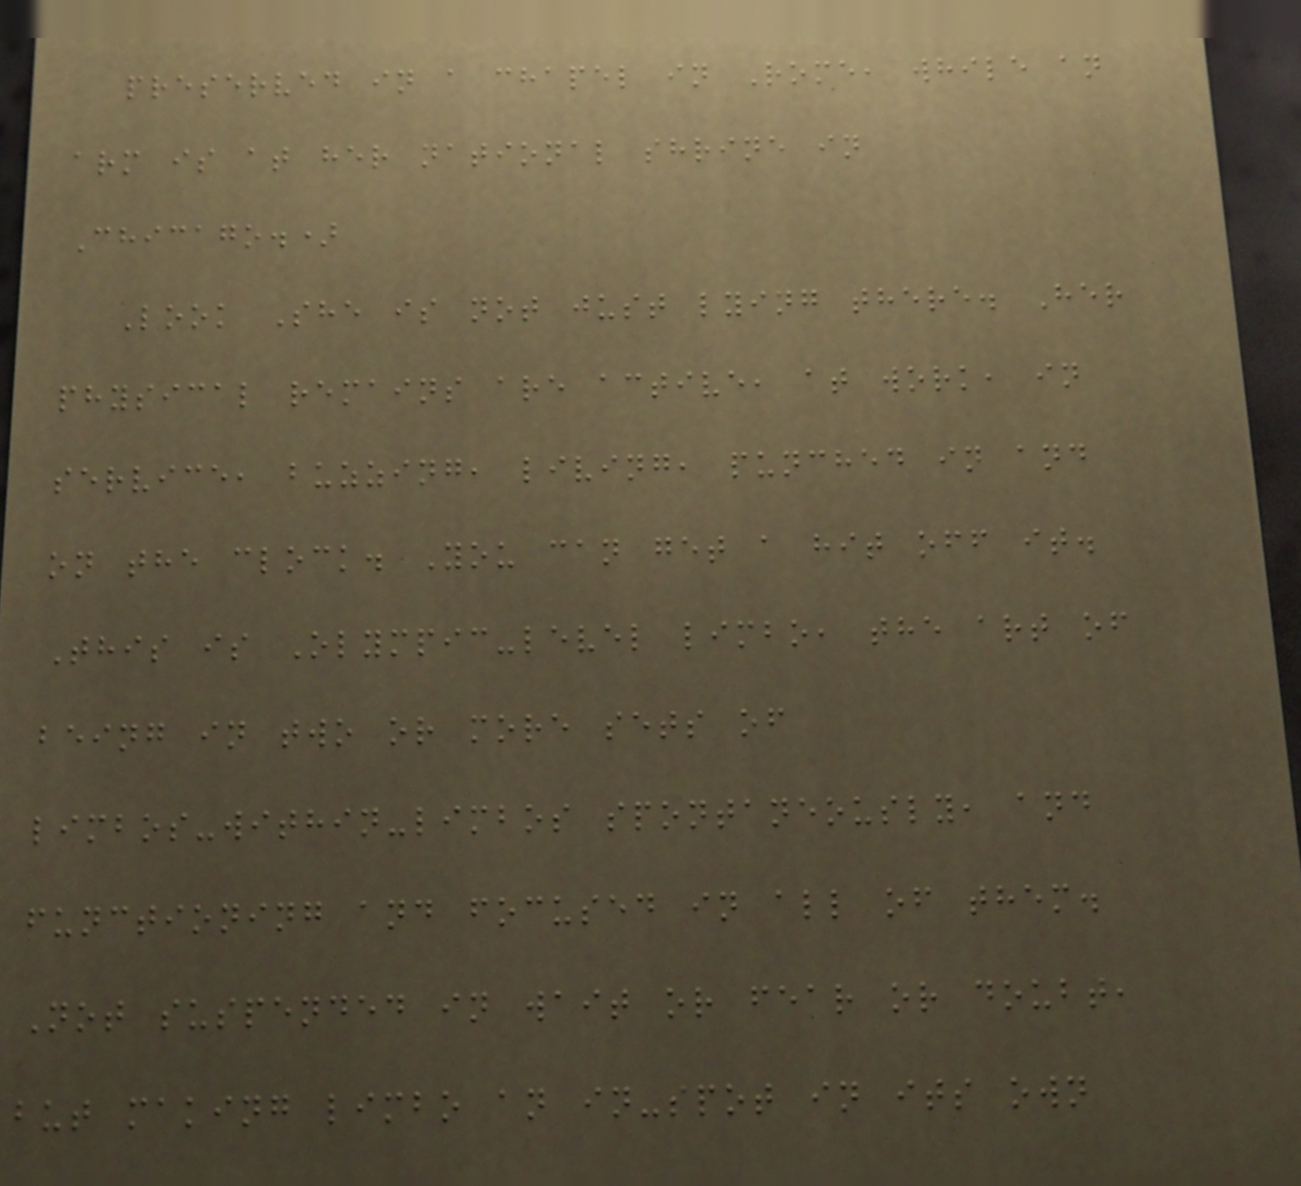preserved in a chapel in Rome, while an
arm is at her national shrine in
Chicago.)
Look She is not just lying there. Her
physical remains are active, at work, in
service, buzzing, living, punched in and
on the clock. You can get a hit off it.
This is Olympic-level limbo, the art of
being in two or more sets of
limbos-within-limbos spontaneously, and
functioning and focused in all of them.
Not suspended in wait or fear or doubt,
but making limbo an in-spot in its own
